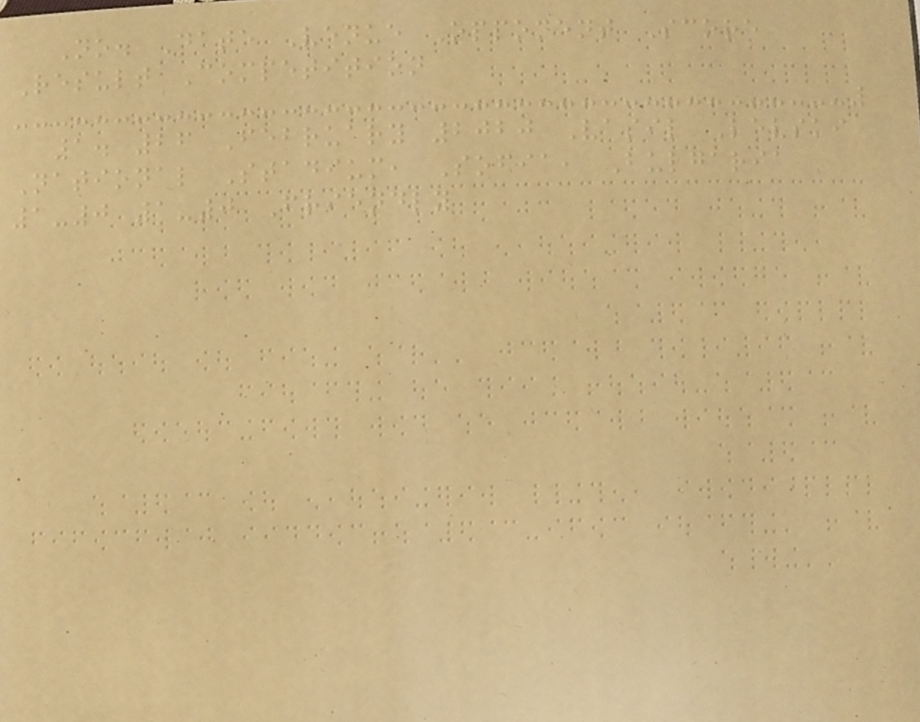No. Date Venue Opponent Score
Result Competition
1. 26 February 2020 Vasil Levski
National Stadium, Sofia, Bulgaria
1-0 1-0 Friendly
